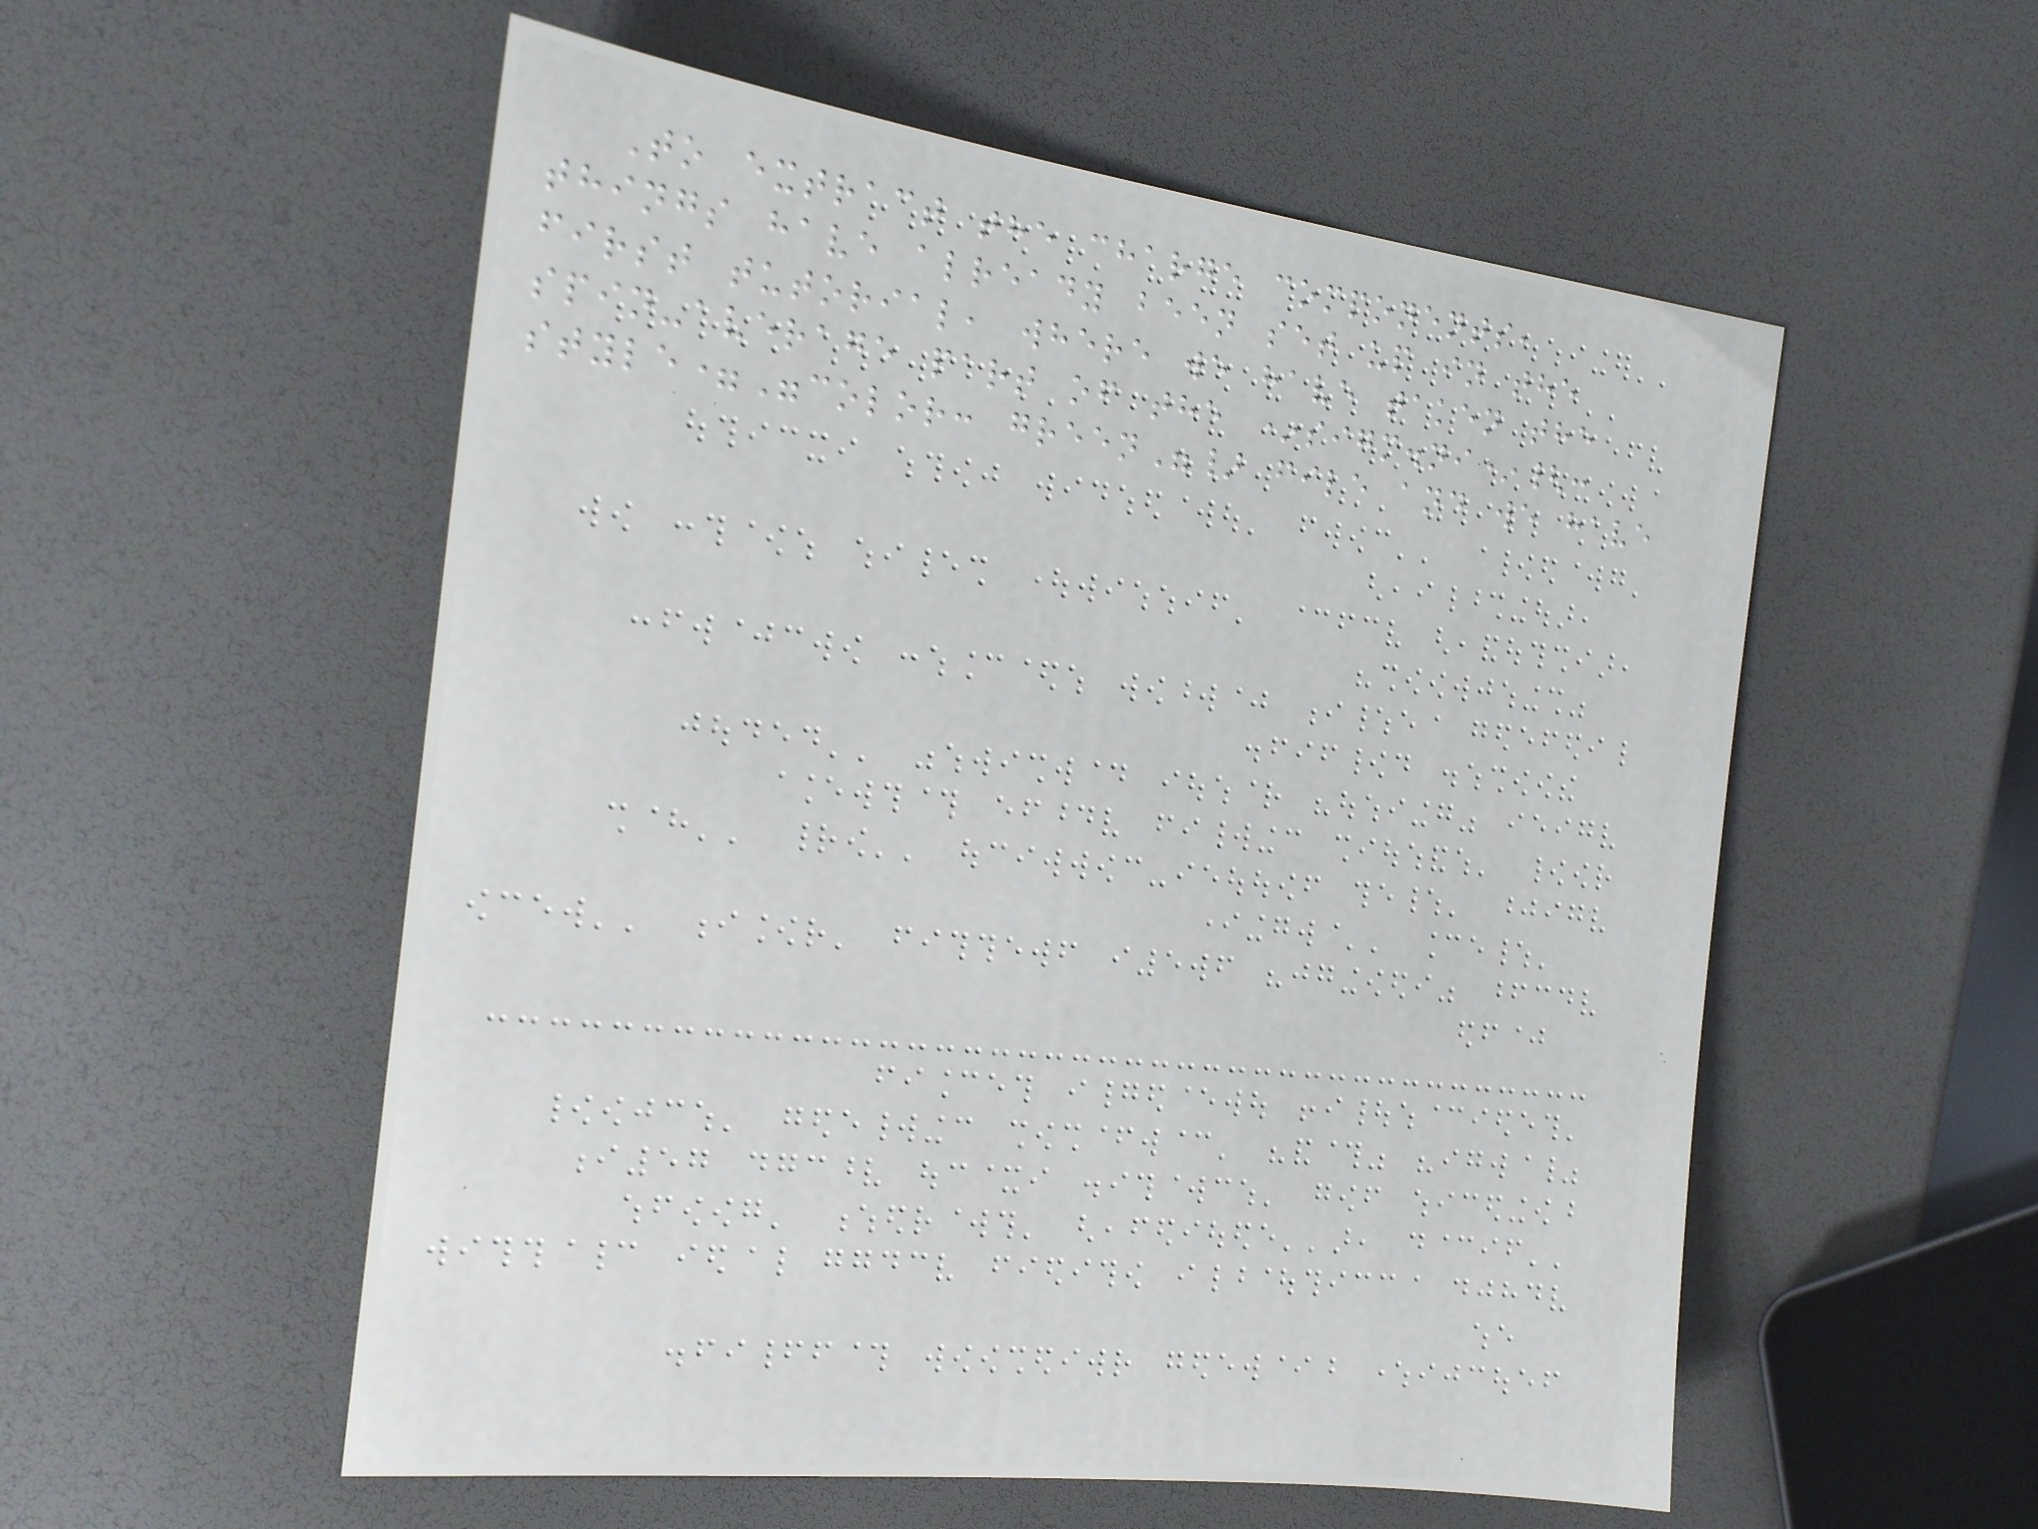To extract the charge components,
things have already been set up in the
first tutorial, where we have taken the
spin-average part of the *sigm.ni*{:
style="color: green"} file and we have
